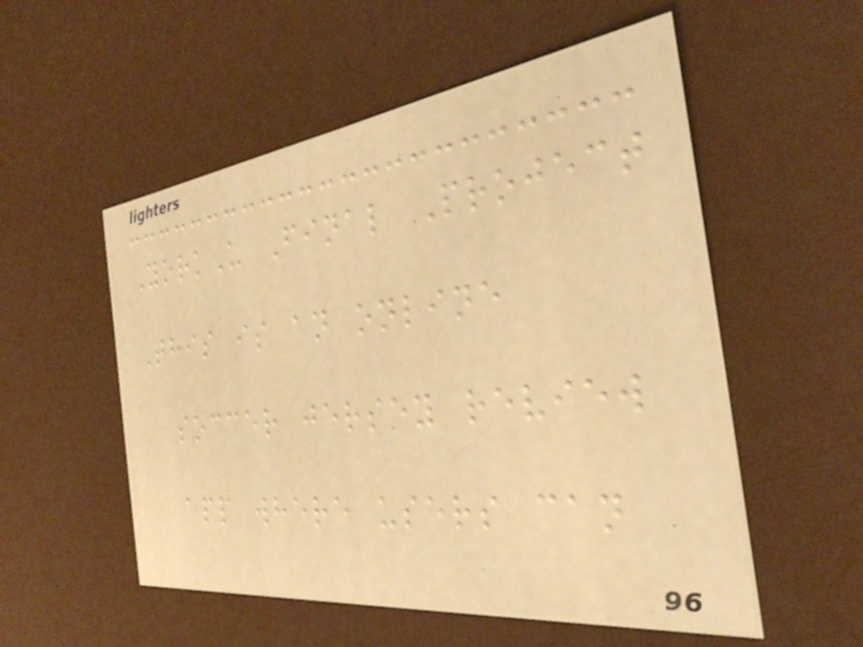YorkU Final Project
This is an online
soccer jersey review
app where users can
